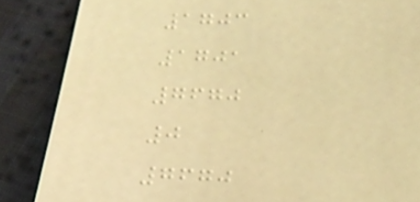1703
1701
7670
0
7670
